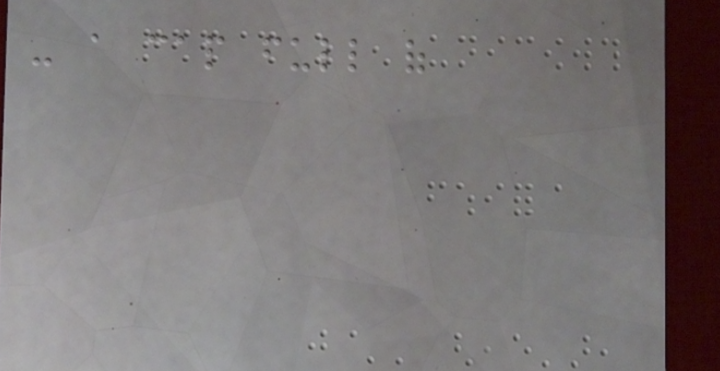- a cap full of
